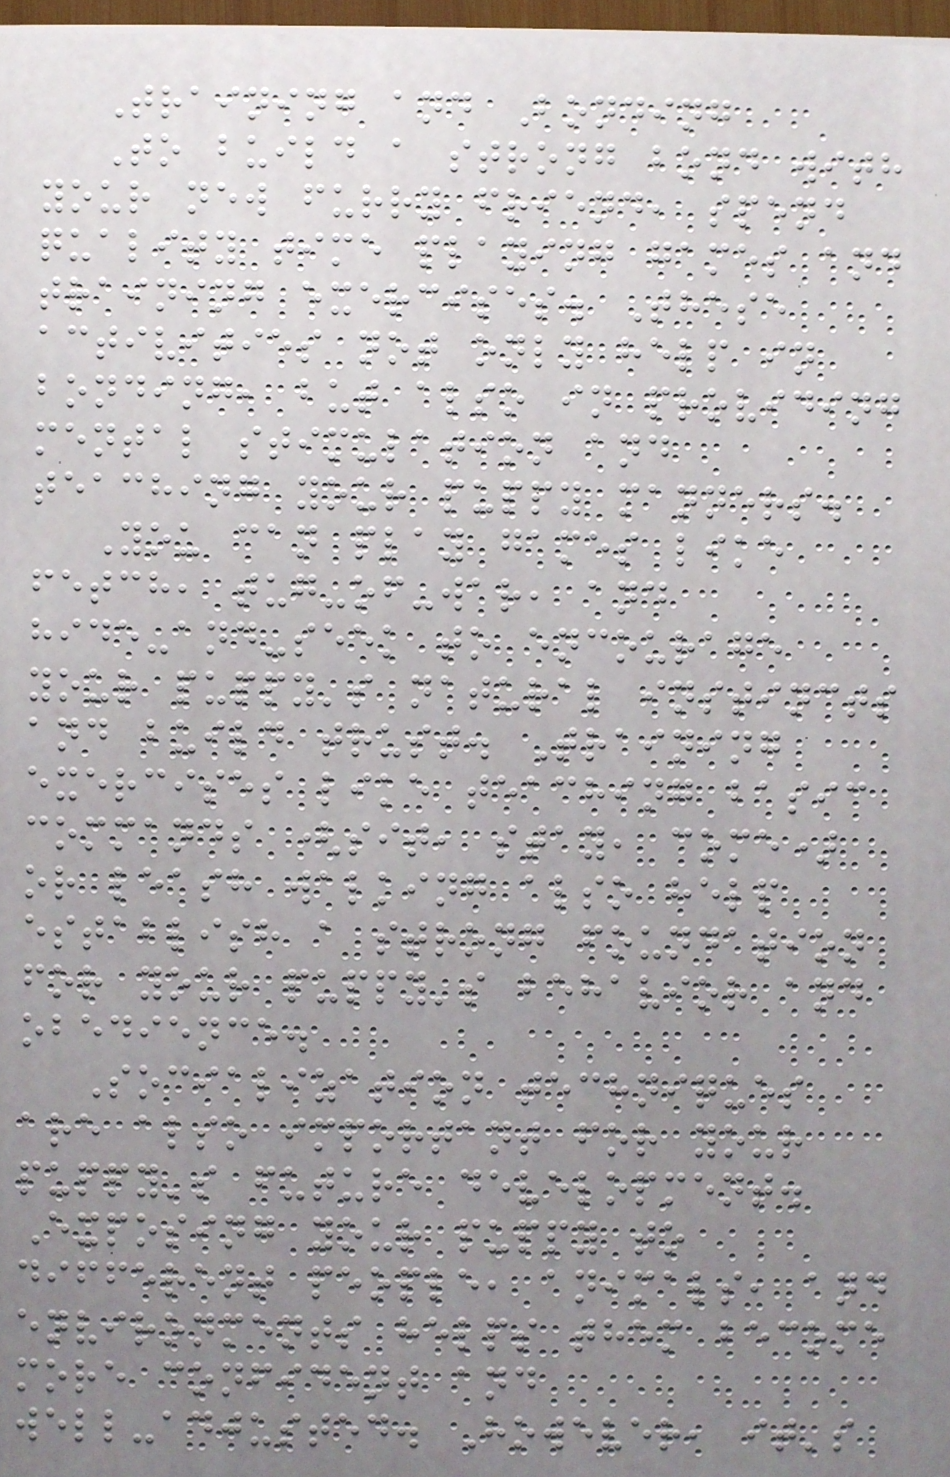Training and Bonding
To build a strong bond with
your new furry friend, spend
quality time playing games and
training exercises. These
activities not only help in
bonding, but also in providing
mental stimulation and
teaching your puppy manners.
You can play games like
fetch, tug-of-war, and
hide-and-seek to encourage
your puppy's natural instincts
and build trust. Training
exercises like teaching basic
commands (sit, stay, come)
or leash walking also help
establish a strong foundation
for your puppy's behavior and
obedience.
Socialization techniques
are also important for your
puppy's future development.
Exposing your puppy to
different people, animals, and
environments helps them become
more confident and
well-adjusted. However, it's
